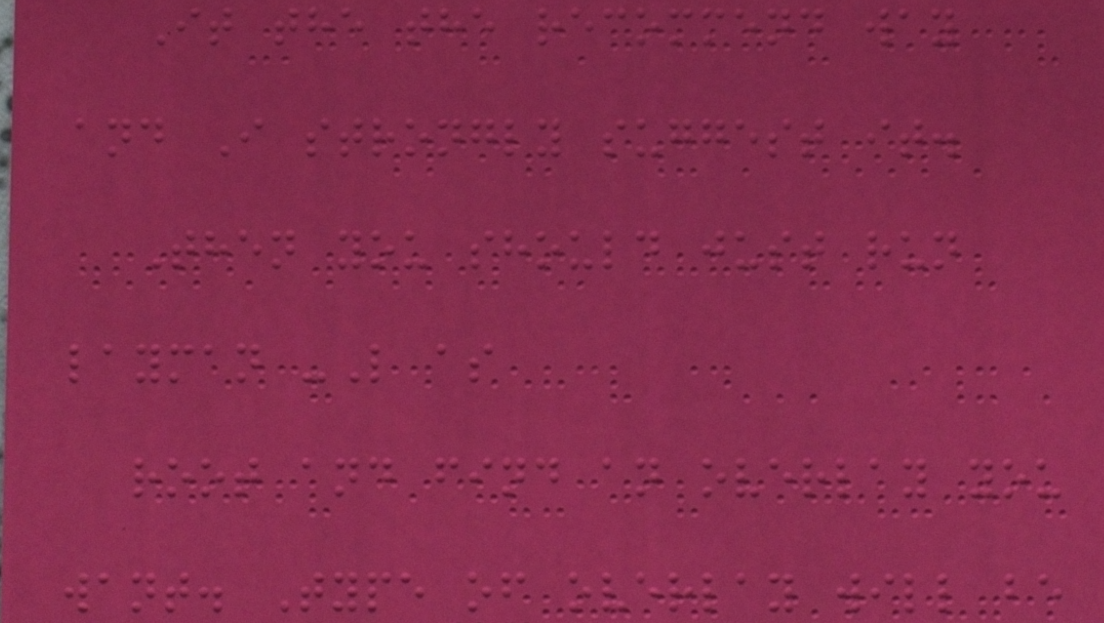It the the recommend way
and I strongly suggest it.
Then you should just run
layman -L as
root and find an overlay you
want. Type of overlay will be
